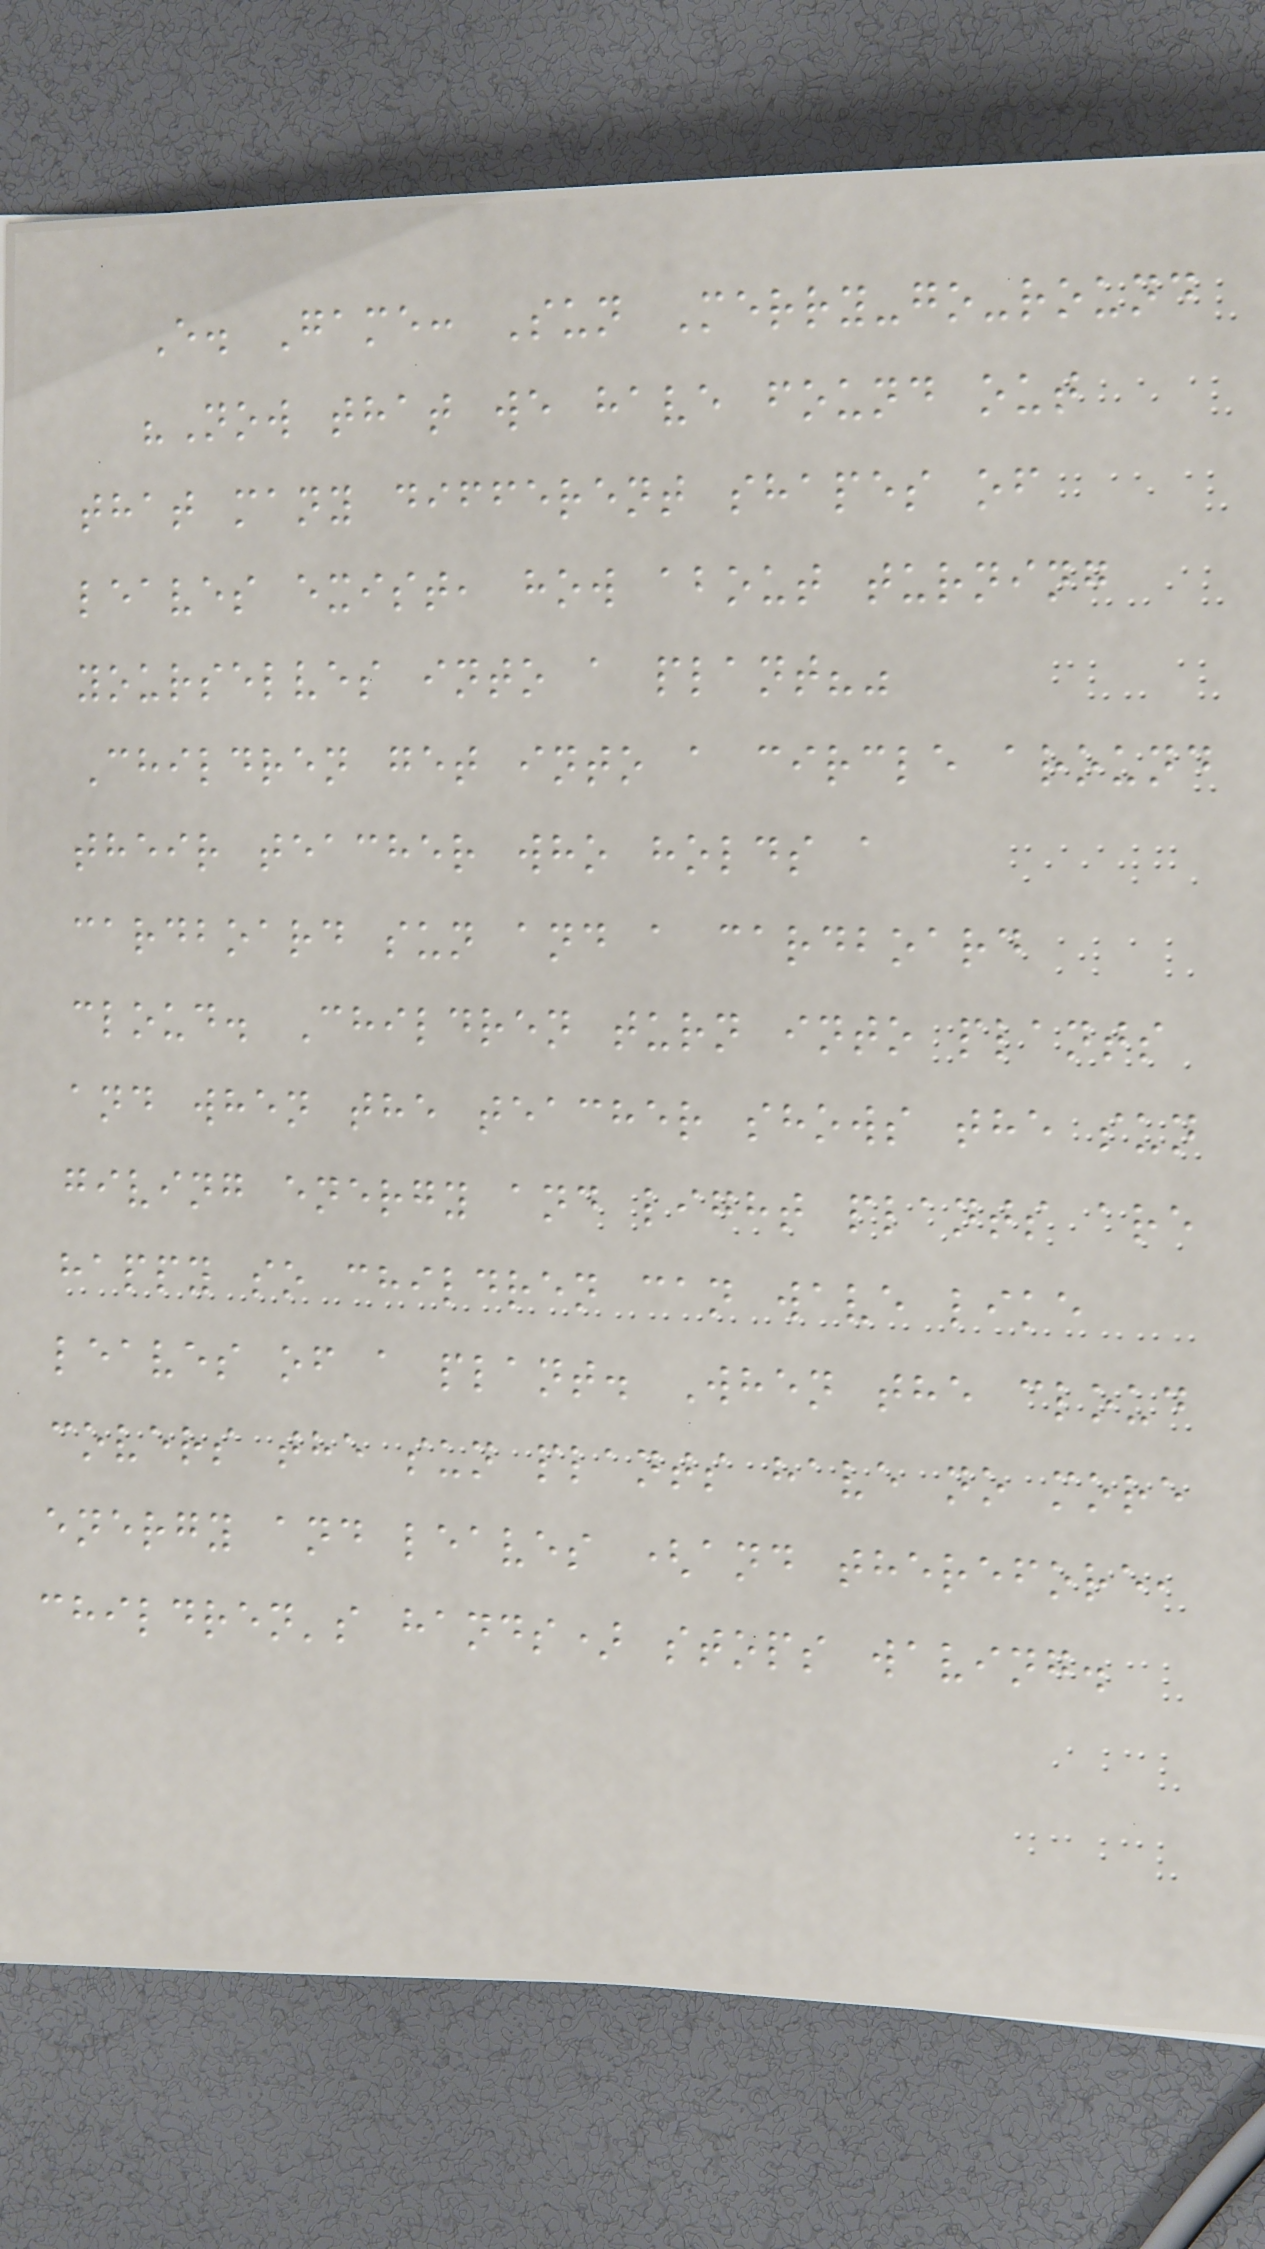E. Game: Sun Merry-go-round
"Now that we have found out
that many different shapes of
leaves exist, how about turning
yourselves into a plant?"
Children get into a circle around
their teacher who holds a
cardboard sun and a cardboard
cloud. Children turn into plants
and when the teacher shows the sun
giving energy and light plants are
happy so children can wave like
leaves of a plant. When the cloud
covers the sun plants have no more
energy and leaves (and therefore,
children's hands) stops waving.
